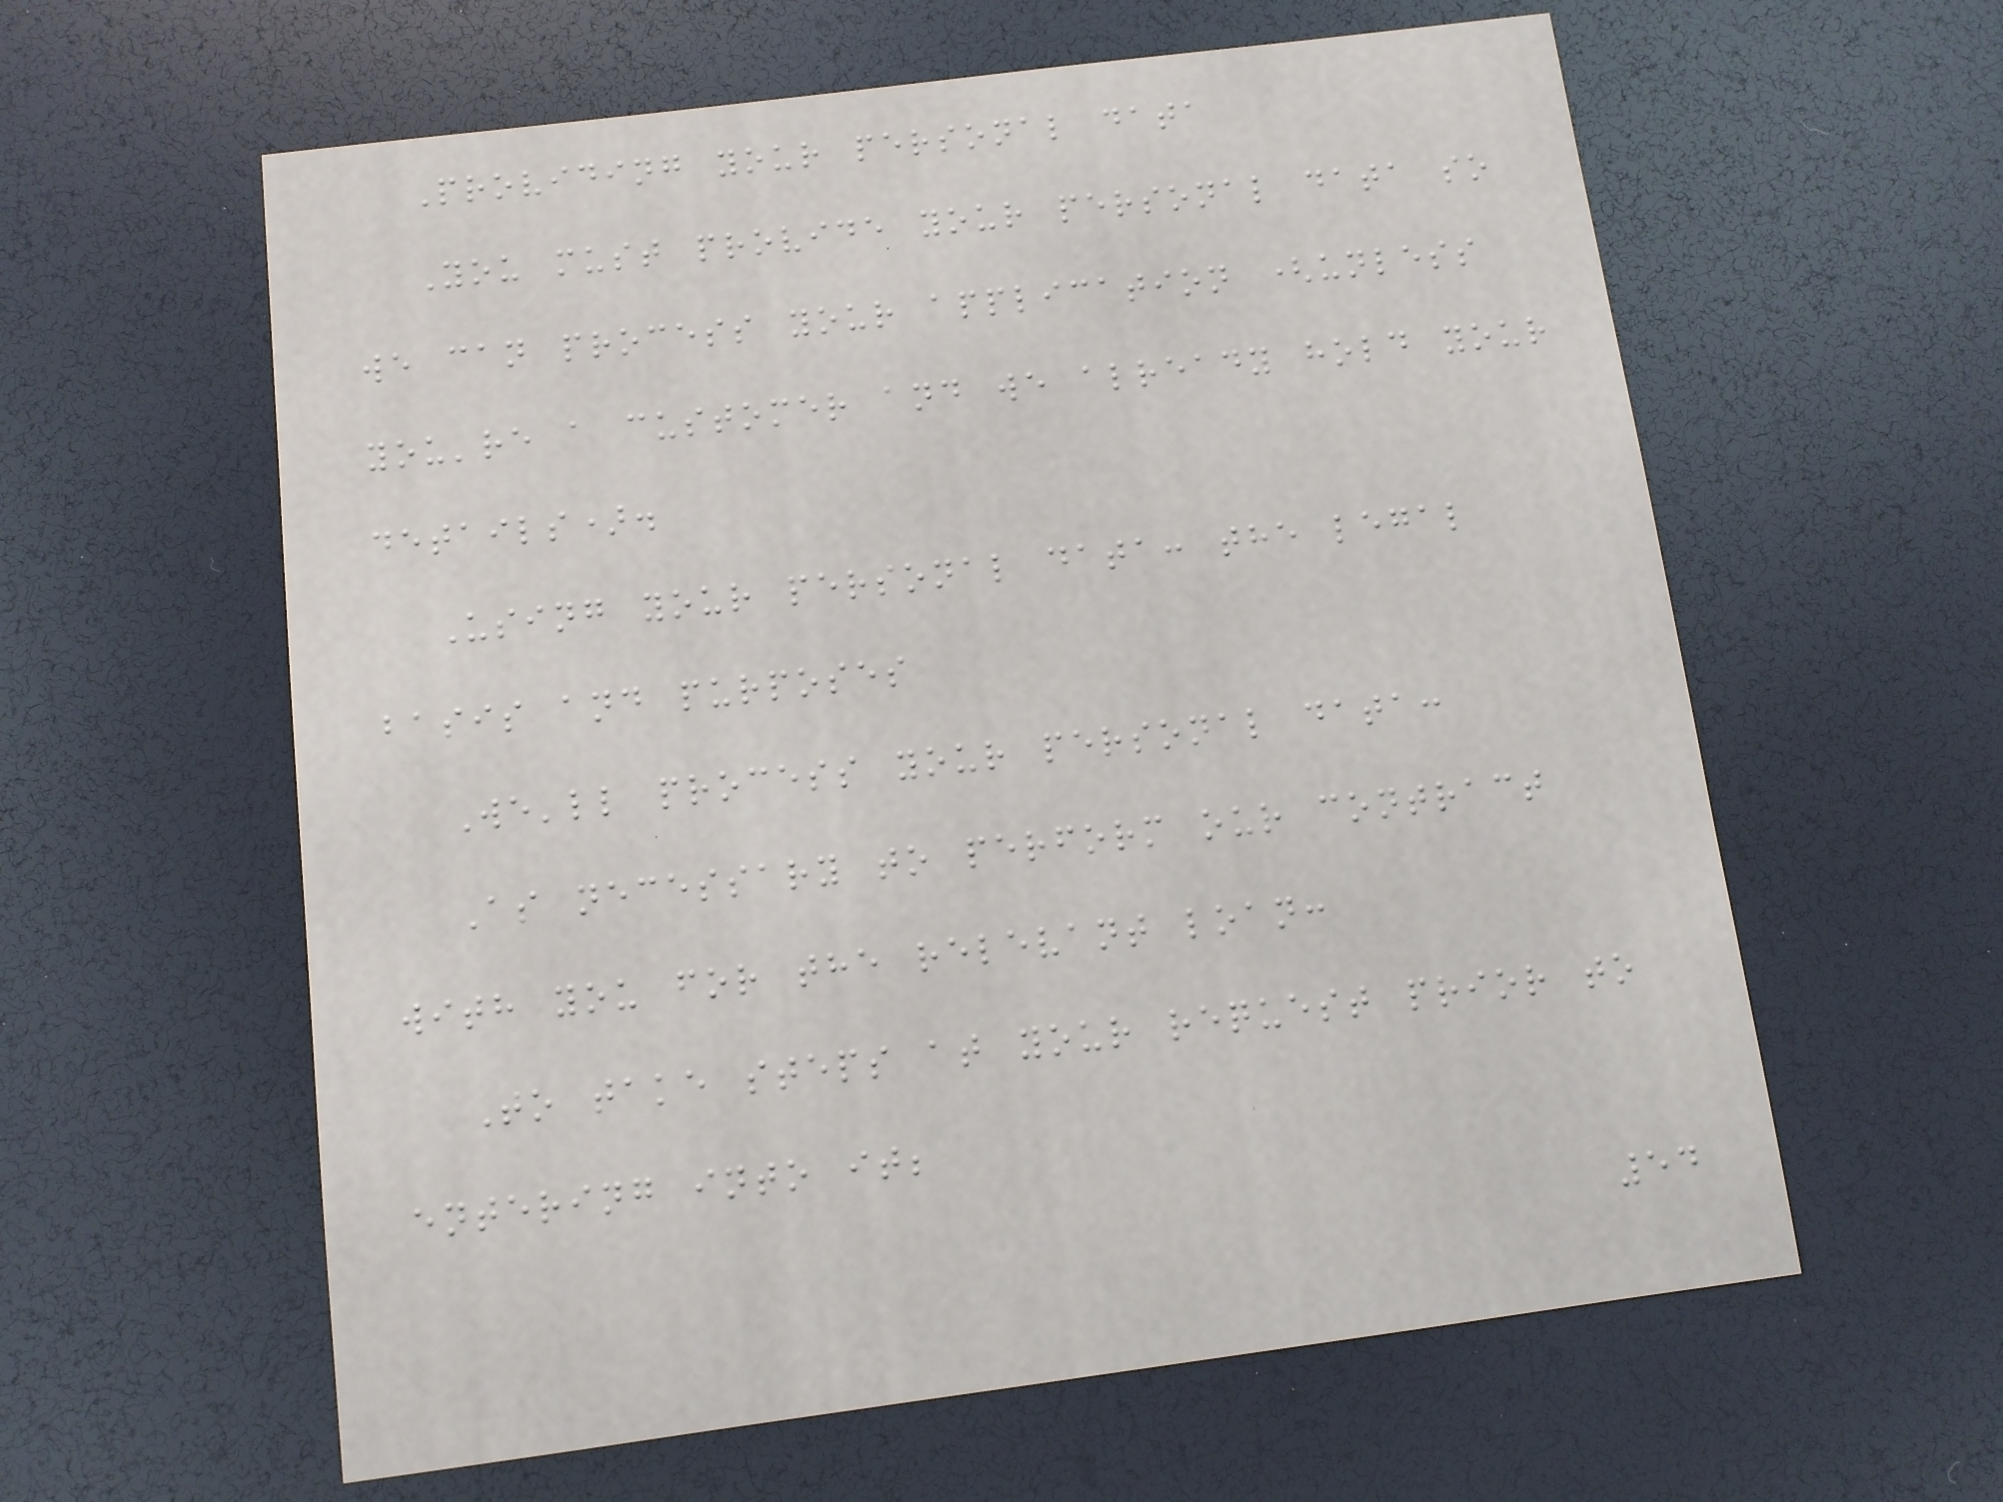Providing your personal data
You must provide your personal data so
we can process your application (unless
you're a customer and we already hold your
details).
Using your personal data: the legal
basis and purposes
We'll process your personal data:
As necessary to perform our contract
with you for the relevant loan:
To take steps at your request prior to
entering into it;
54
